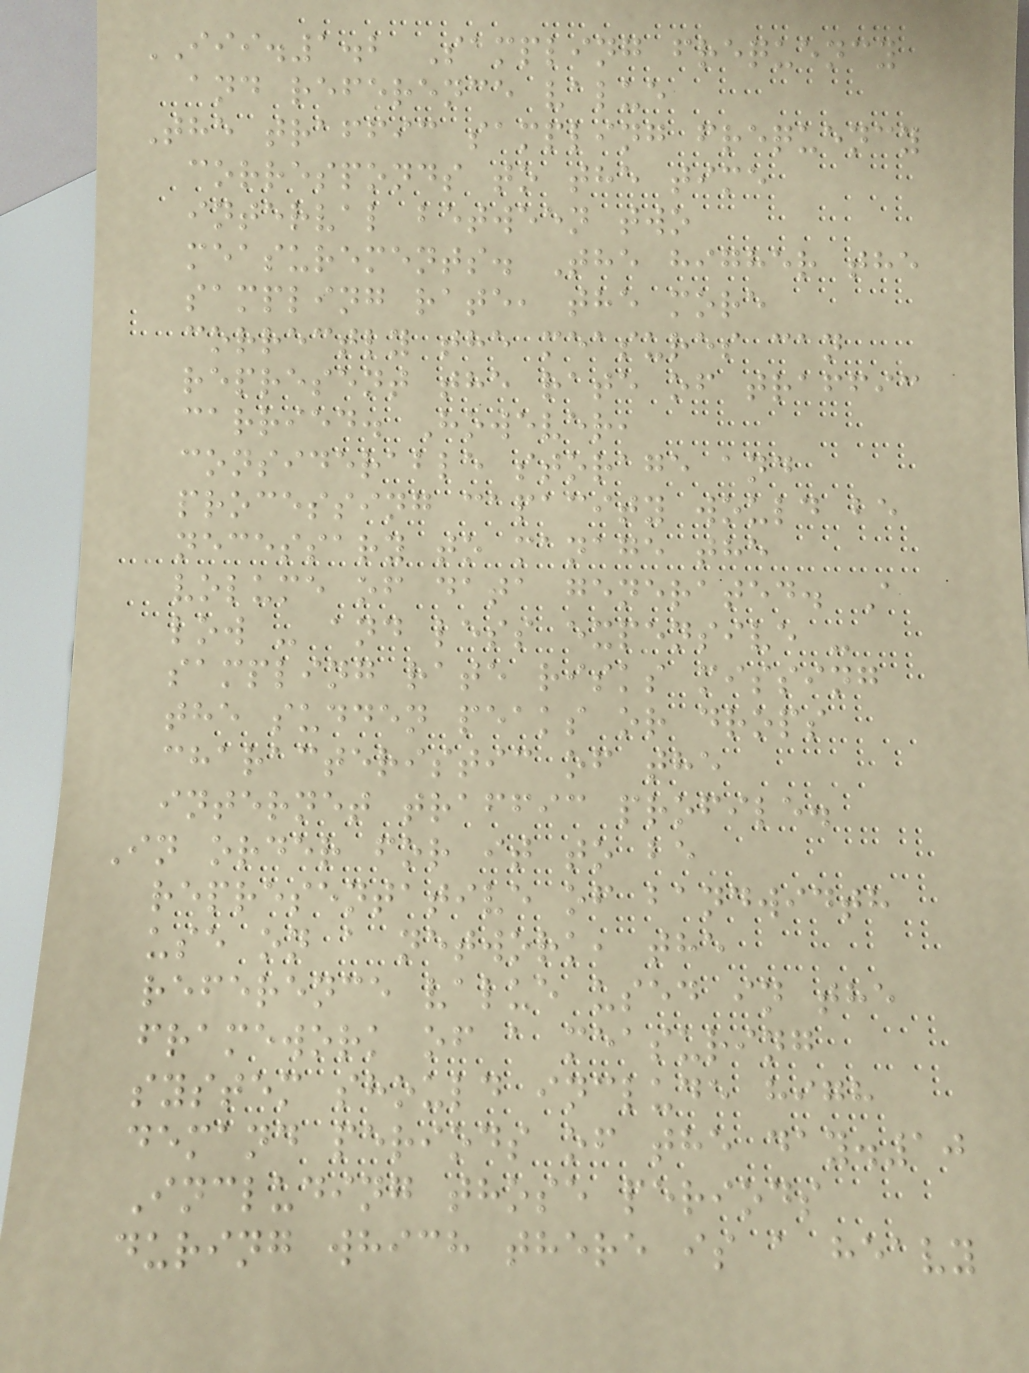III.1.2 Sampling frequency
and reference value
The traffic sampling frequency
corresponds to the time
interval between two
measurements. The higher the
sampling rate, the more
correctly the measures can
represent the rate of traffic
carried. However,
considerable storage and
processing capacity would be
necessary to manage the
volume of data generated. A
low - and less expensive -
sampling rate risks missing
the sudden peaks or drops
characteristic of the
internet traffic profile.
In order for it to be
representative of bandwidth
use on a network, the
reference value used in the
framework of a measuring
system should include high
demand periods of the day.10
Including those periods
during which there is a heavy
